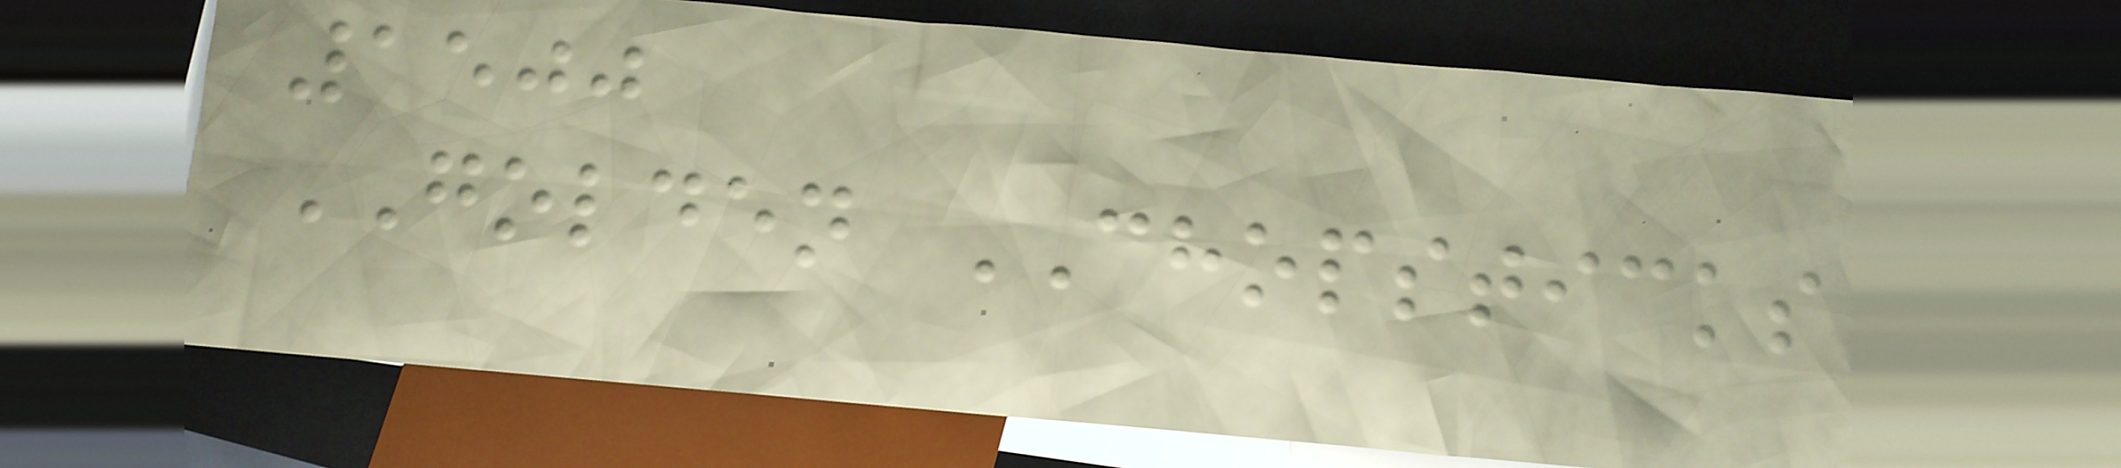1500
GOLDEN CHOPSTICKS
